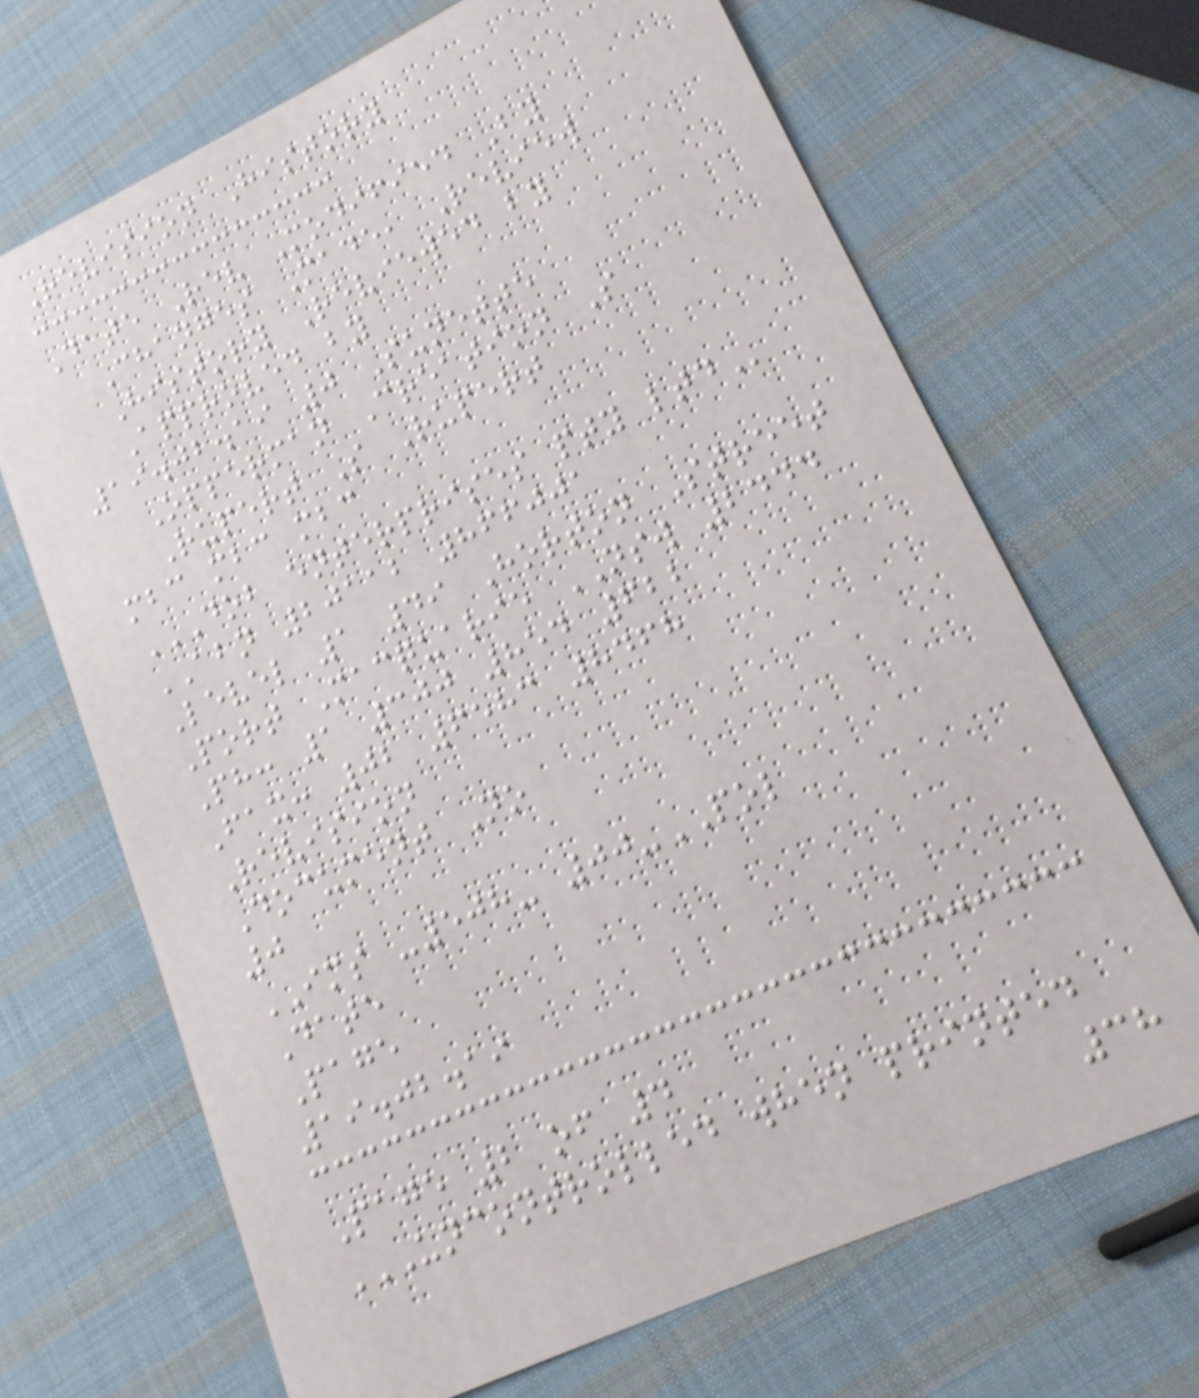Revision History
Date Rev Modified By
Changes Made, Review
History Reviewed by
Approved by
19.02.19 0 Sunette
Opperman Creation S
Rupert S Rupert
mbc mbc mbc
DOB ENTERPRISES PTY LTD
ABN 20112 866001
Level 1 49 Horton Street
Port Macquarie NSW 2444
Ph: 1 300 854 622
Fax: 02 6583 8468
Revision
Document No
0
IMS -508- 00-POL
Date
Page
19.02.19
Page 2 of 4
UNCONTROLLED WHEN PRINTED
38
